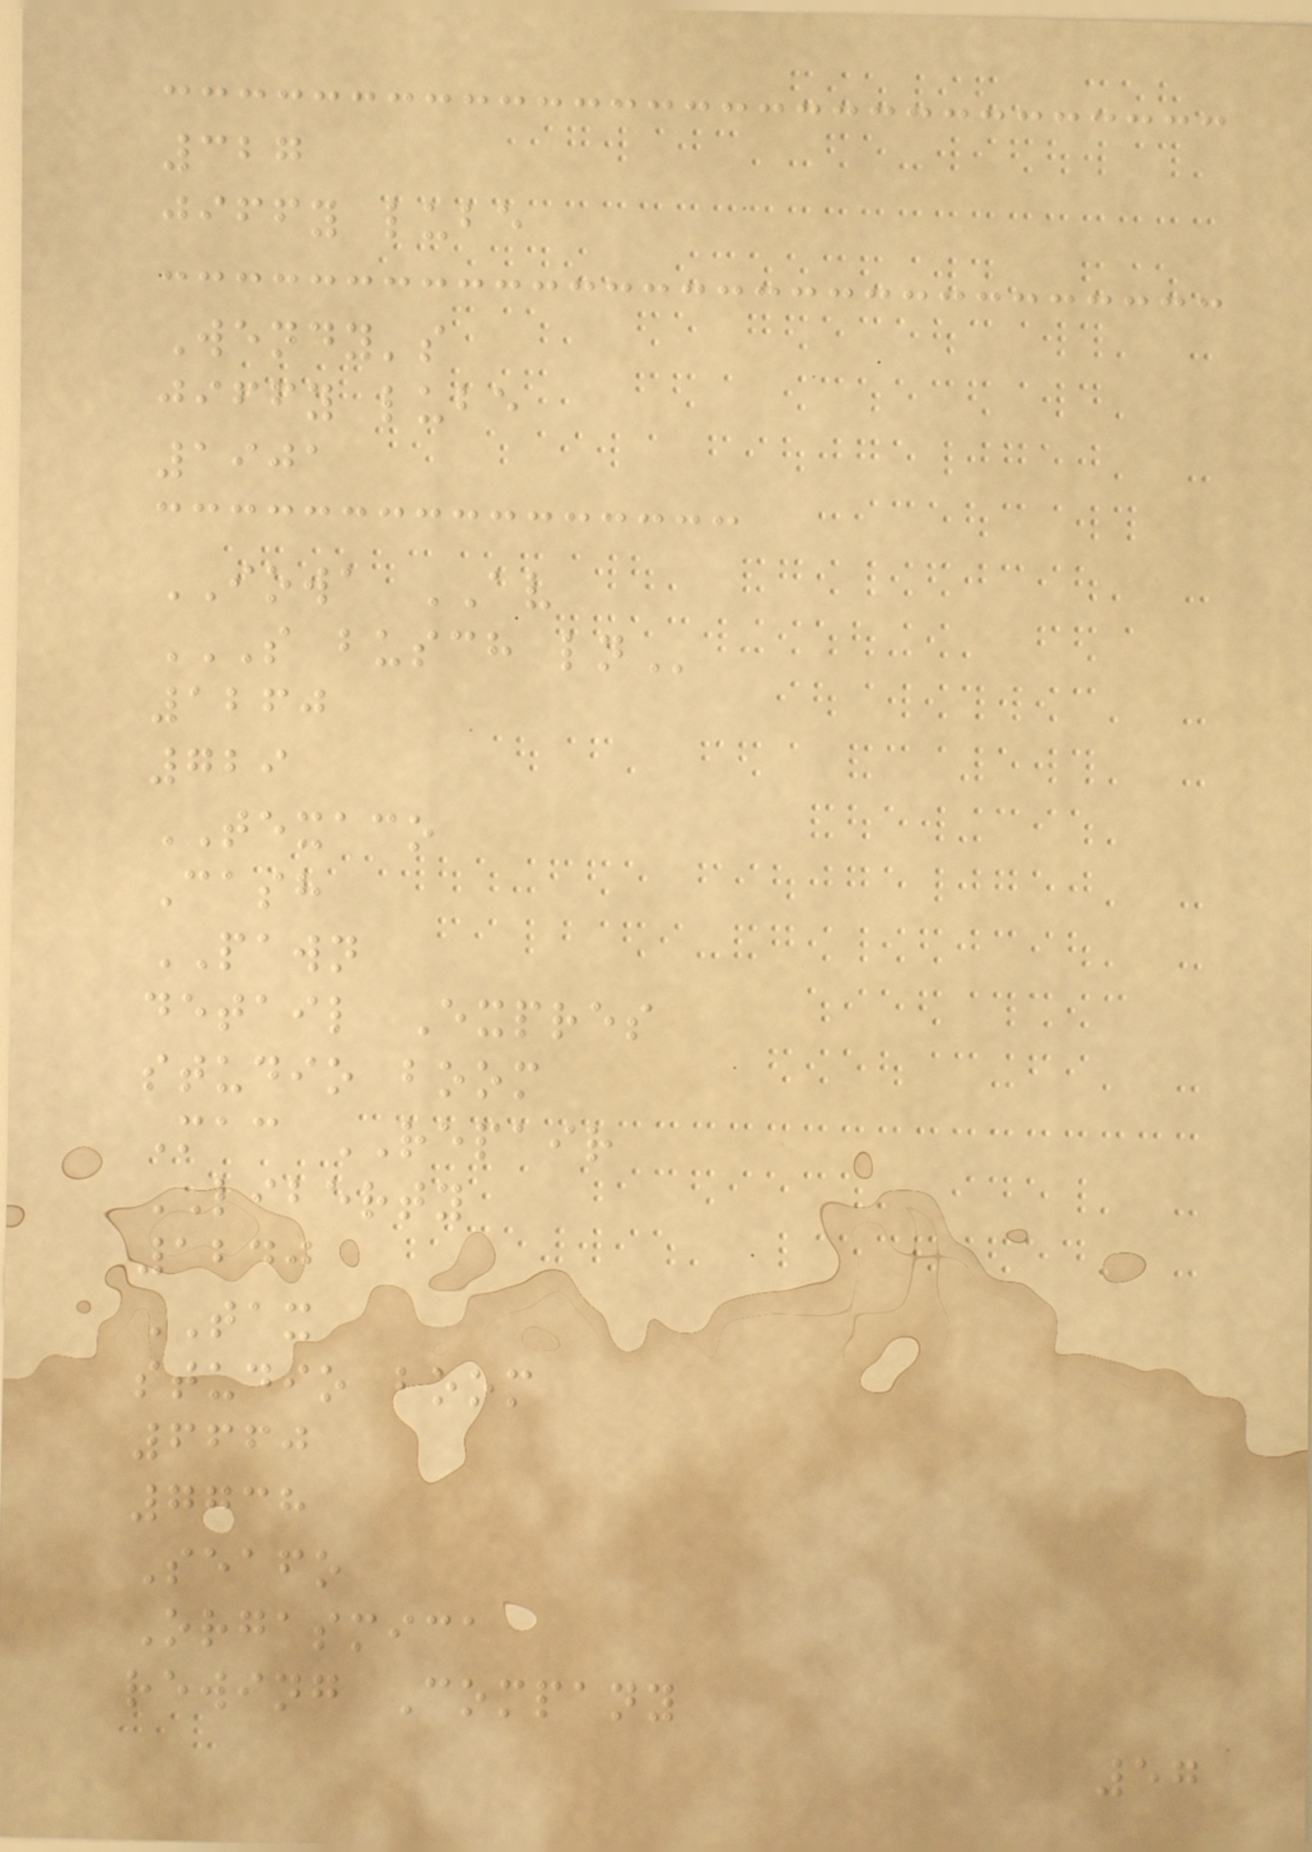327
jiffy lube
Wendy's
jiffy lube
1901
IOWA AV
S BUSCH LN
1260
729
TEXACO
Cash
PAWN
detail Expres
studio boom
Mac REPAIR
LIBERTY
1240
TAX
studio boom
6660
7738
Seafo
Orgasmica
rewing Company
57
